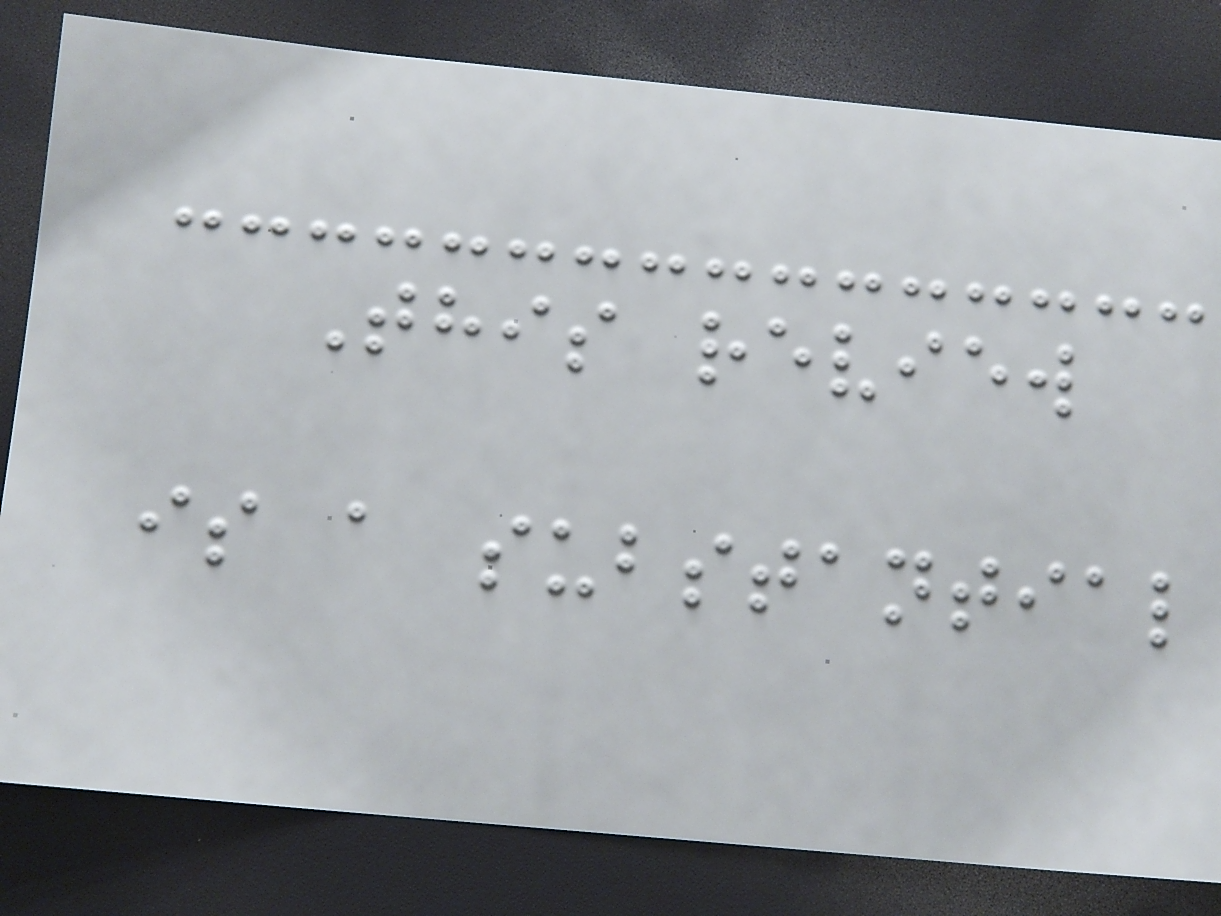This review
is a substantial
